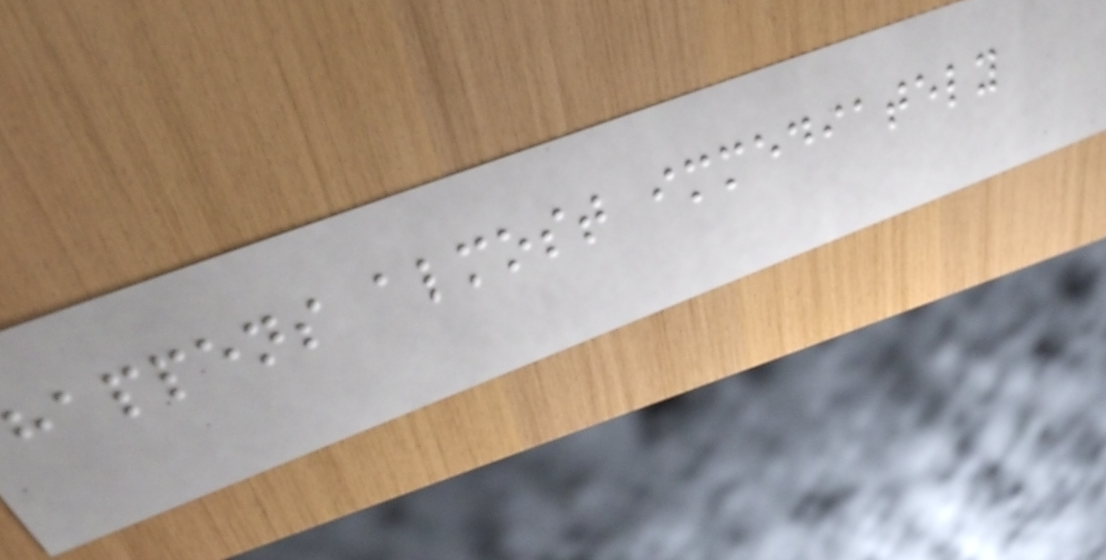happens almost immediately
